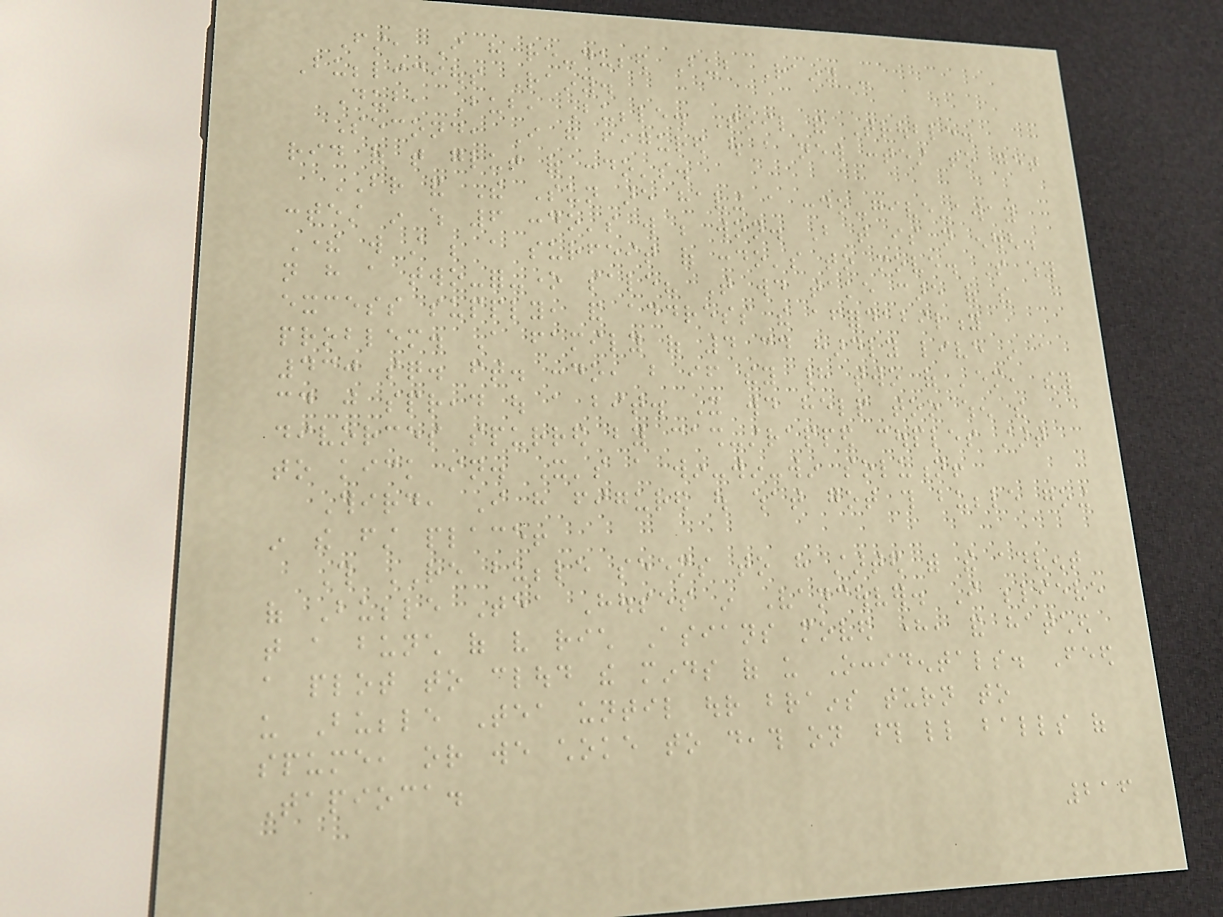First, I have re-dubbed Bub Rainy -
Bubblicious Rainy.
Dub, Bub, Bubble. Toil and Trouble.
Second, I have figured out a new contest to get
rid of that glut of condo's.
BR and The Sun are having a condo-give-away
contest in which 6 condo's will be won. But that is not enough.
There will still be a surfeit of condo's to move. So why
not have a two-for-one sale? That would take care of the
excess supply, and address the affordability
problem. A family of 4 could hardly live in a
430 sq. ft. condo, but if they had two of 'em, they
could just spread out a bit. It would help too when the
divorces spurred by cash-strapped couples start
to kick in. It's a win-win-win solution!
Third, I have figured out what got this bubble going
in the first place!
This RE bubble seems to have started with the advent
of Bubble Tea Houses in Vancouver. I believe
that a bunch of very rich Asians moved here, and hatched
a plot to cloud the minds of us Occidentals. Feed
us Bubble Tea until our brains turn to
spume, or we choke to death on those little balls of
Tapioca.
216
